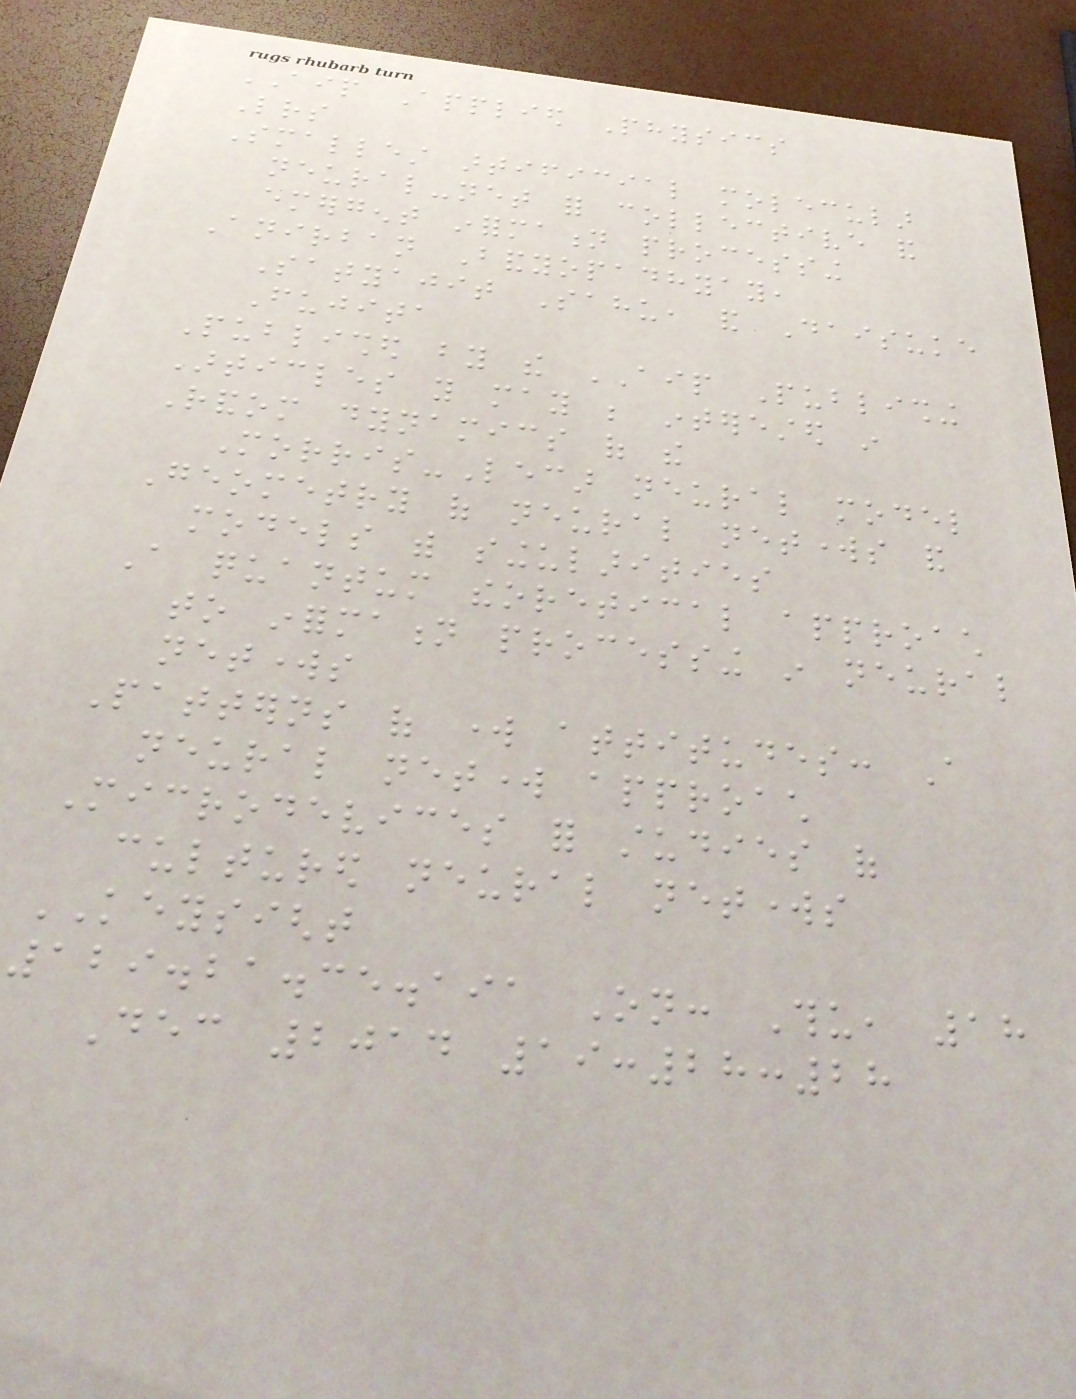AIP Applied Physics
Letters
Smallest artificial molecular
neural-net for collective and
emergent information processing
Anirban Bandyopadhyay,
Satyajit Sahu, and Daisuke
Fujita
Published by the AIP Publishing
Articles you may be interested in
Random dynamics of the
Morris-Lecar neural model
Geometry of neural networks and
models with singularities
A quantum theoretical approach
to information processing in neural
networks
Patterns of work attitudes: A
neural network approach
Microdevices for studies of
cultured neural networks
KEYSIGHT
129.21.35.191 On: Thu, 18
Dec 2014 19:28:28
